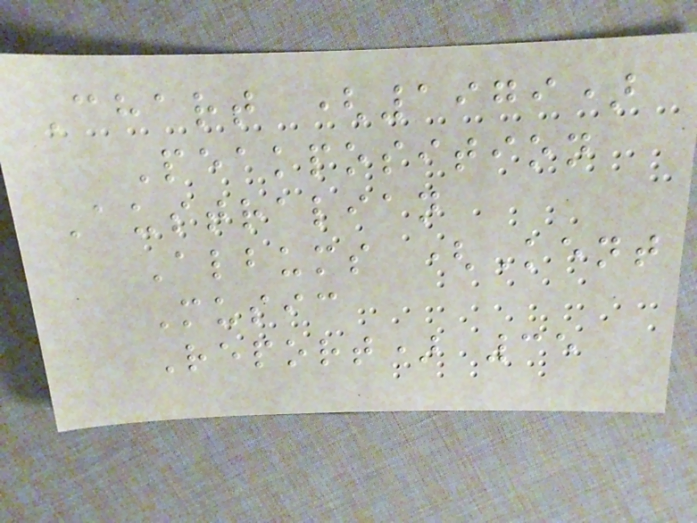Chart (1979)
Peakposition
Australian
Albums (Kent
Music
Report) 35
